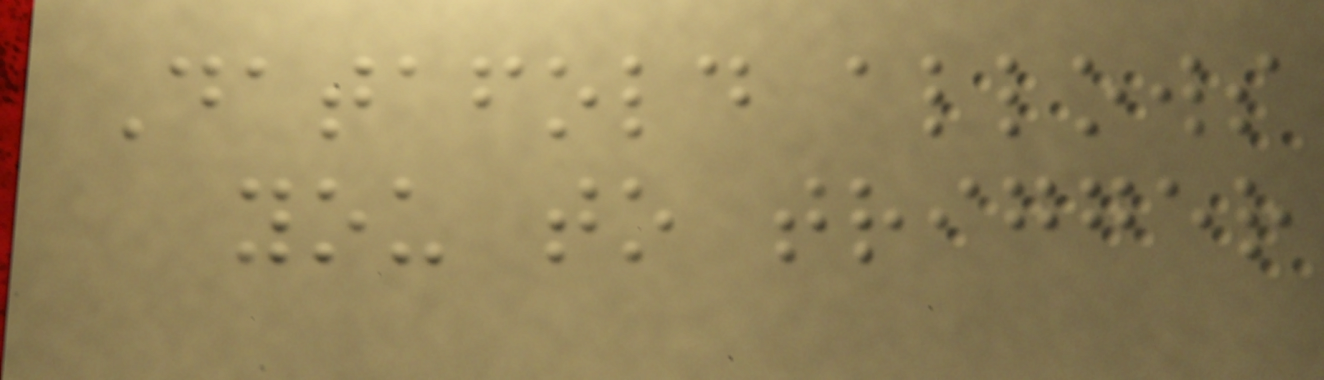Datafold allows
you to trigger
